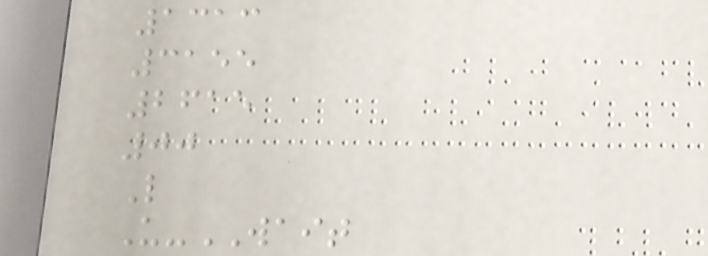1313
3155
2615
00
L
U-WAIT
